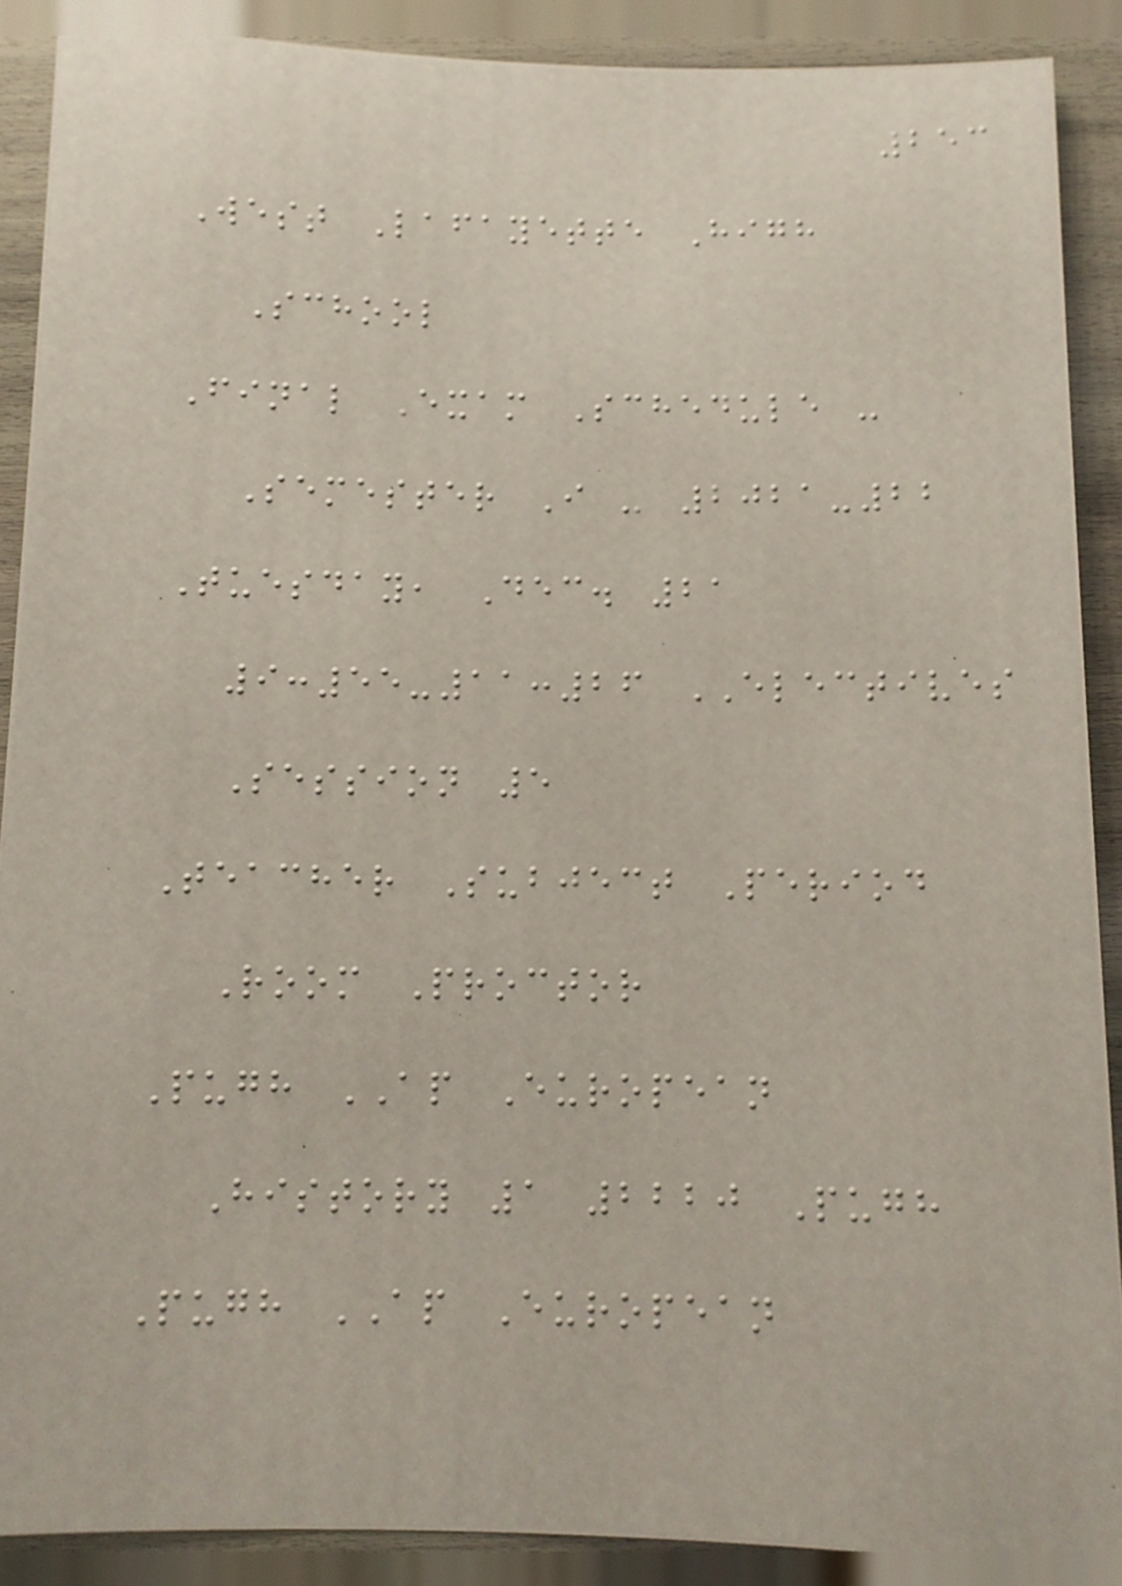253
West Lafayette High
School
Final Exam Schedule -
Semester I - 2021-22
Tuesday, Dec. 21
9:55-11:26 ELECTIVES
Session 5
Teacher Subject Period
Room Proctor
Pugh AP European
History 1 2220 Pugh
Pugh AP European
